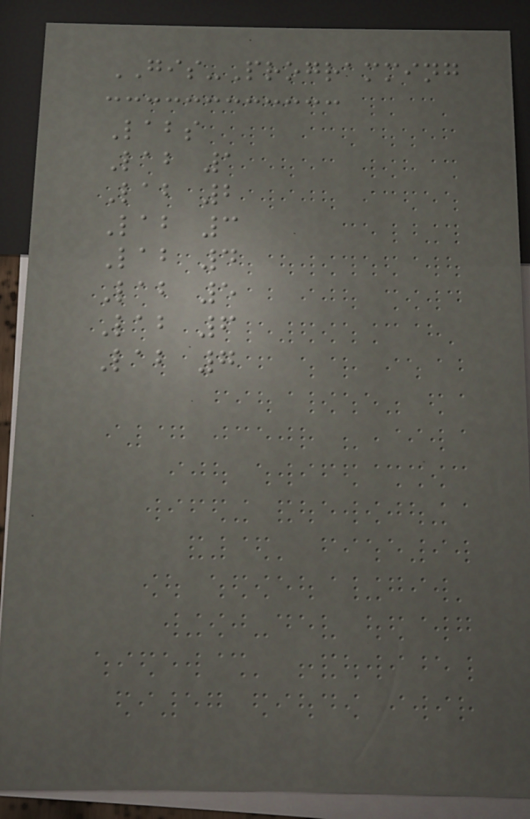GIS-Programming
Labs
Lab 1
Lab 2
Lab 3
Lab 4
Lab 5
Lab 6
Lab 7
